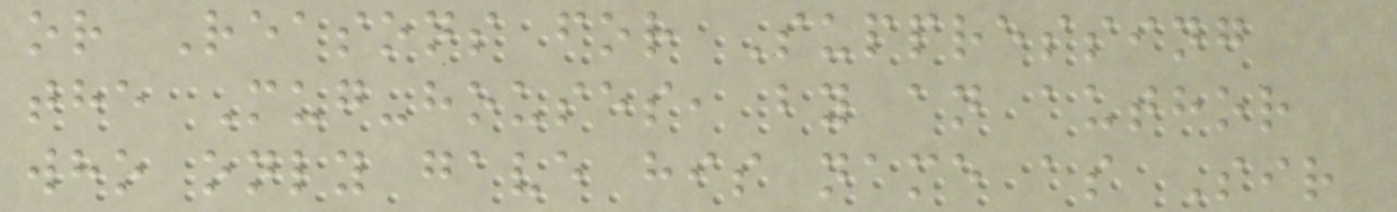or Reasons for Suppressing
the Mug-houses, by an author
who only gave his name as Sir
